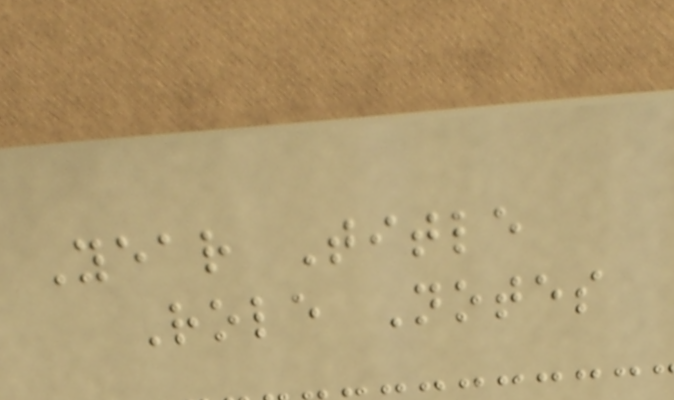Year Title
Role Notes
